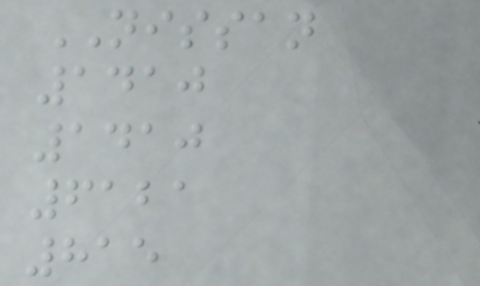NISSAN
1410
1410
6121
815
